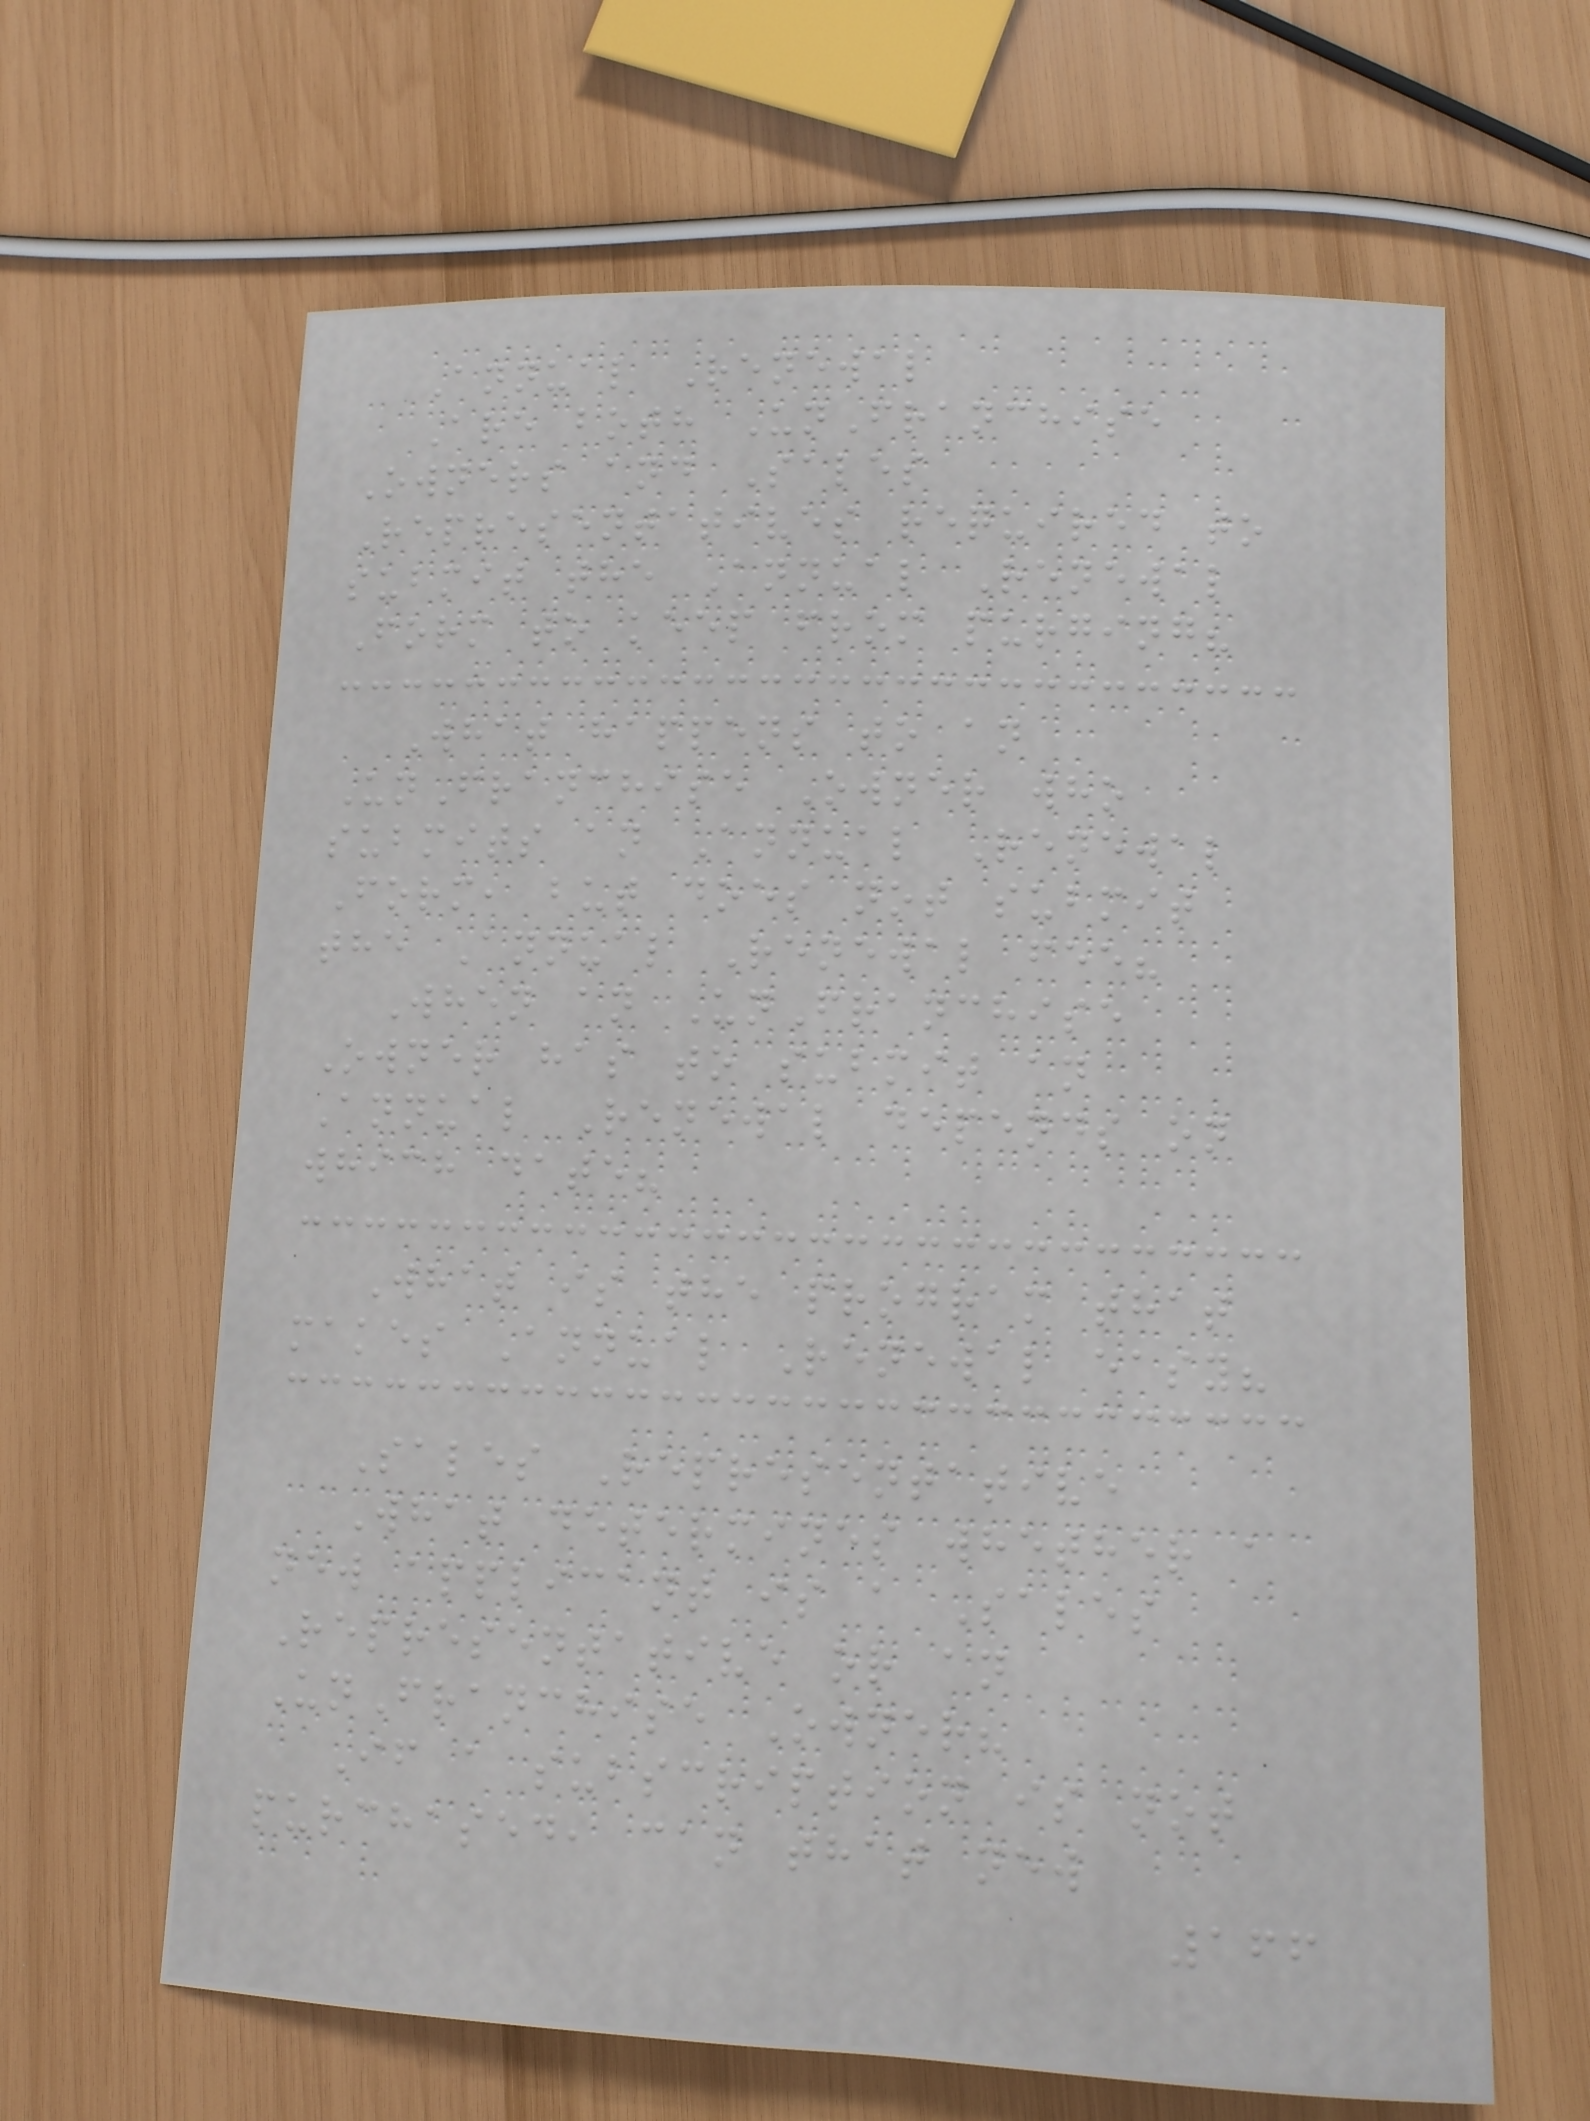Annual Renewal
Are both UnFranchise
Owners and Sales
Representatives required to
submit the Annual Renewal
Form to keep from purging?
What happens to an
UnFranchise Owner who
submits an Annual Renewal
Form, but does not submit
the Annual Renewal fee?
When an UnFranchise
Owner has to submit an
Annual Renewal depends on
which date?
What is the program that
makes Annual Renewal easy?
Sales Representative
What determines whether a
new applicant is a Sales
Representative or an
UnFranchise Owner?
If a subscription is not
purchased, can that new
166
